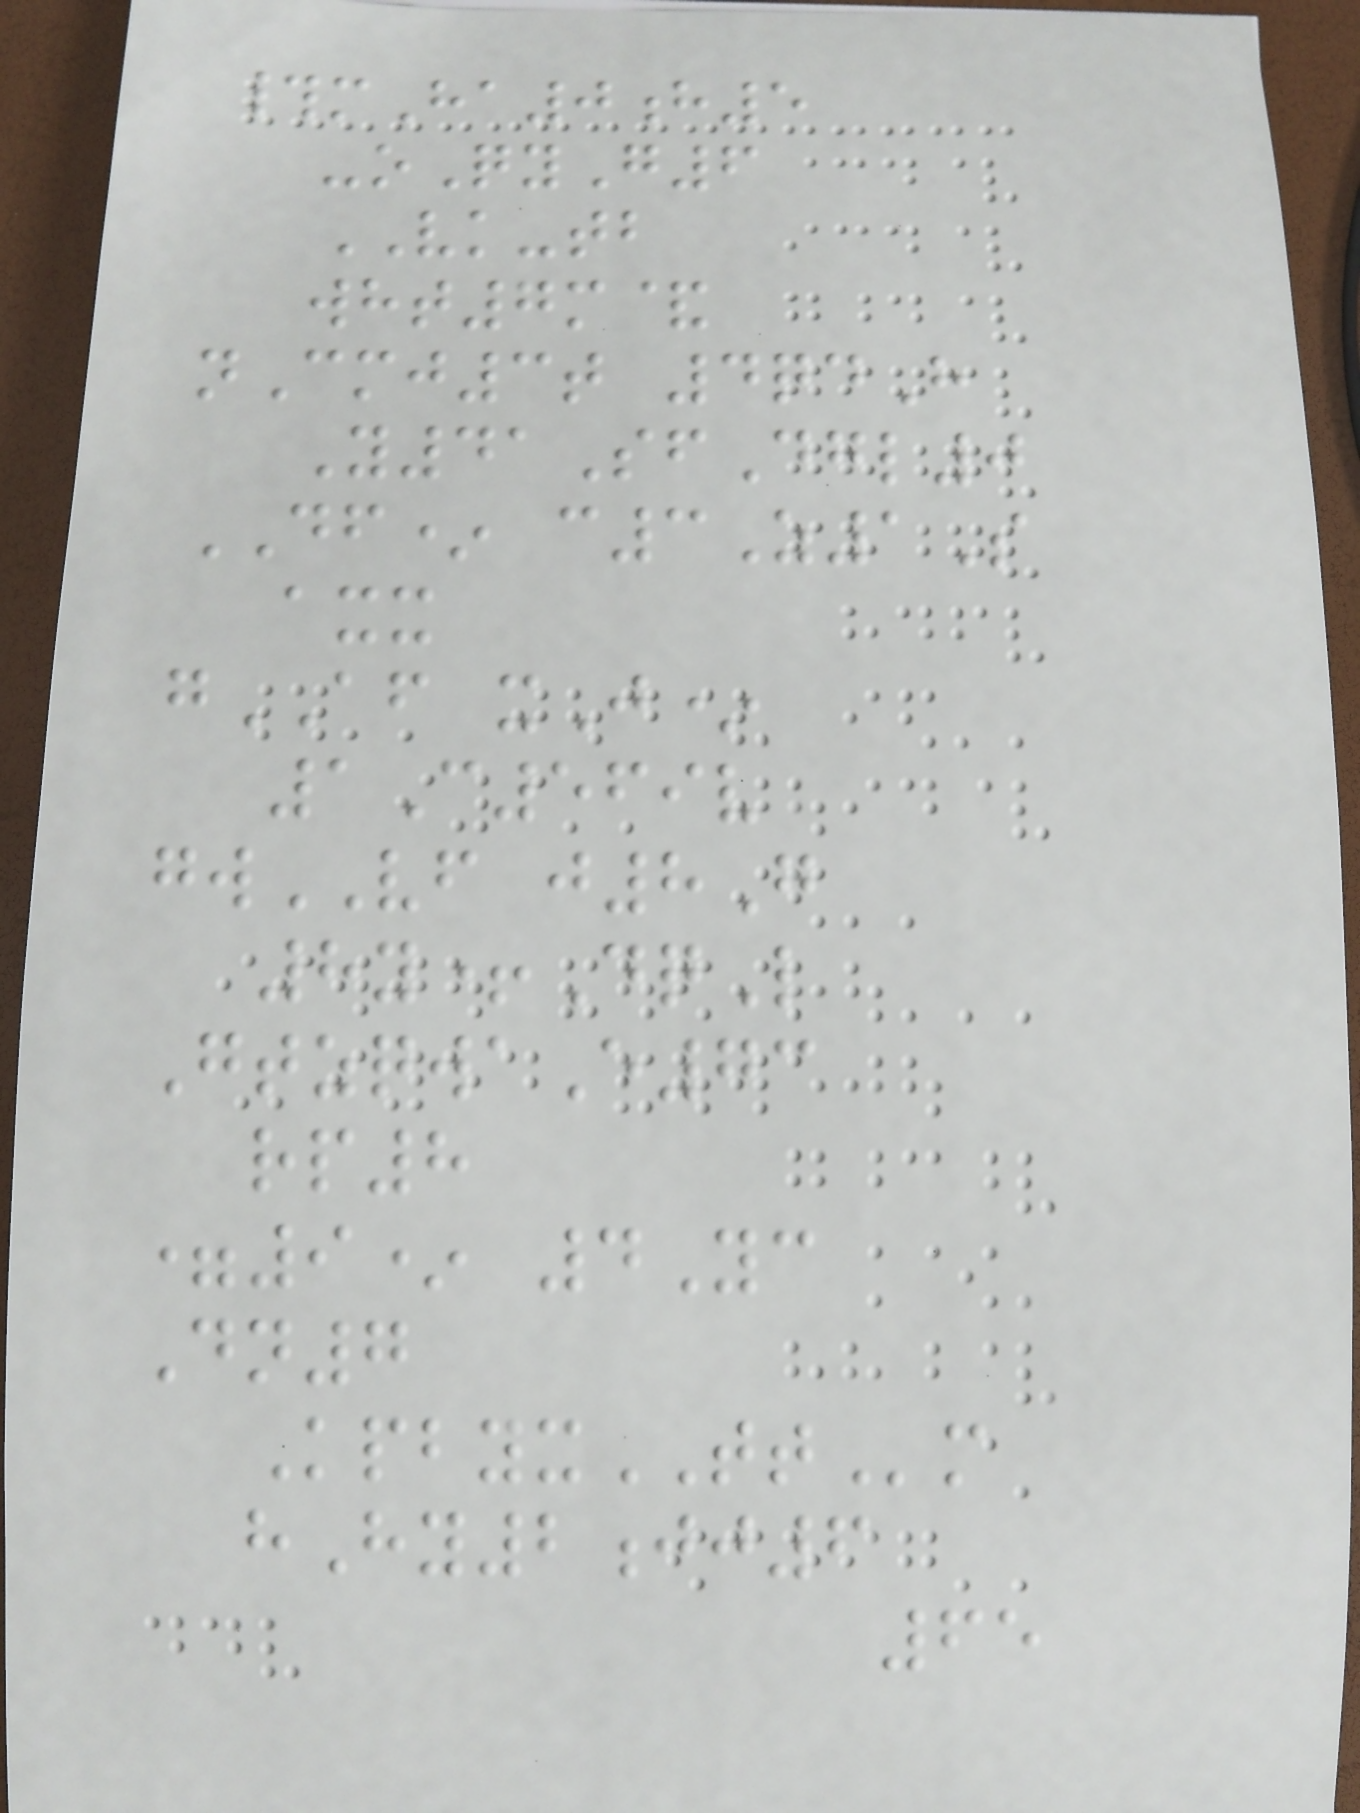#mHa0h5
-oQyG6
VK-tb
wht7m&
nCmj3t 4qdH
Y41SfDgl0
DF* c3Z1S
axx
gAF xJ*
1C569v
gwVF j8G
8y+DqL
GtzqwaE73
rp8
=9* 4Yc
Dn7
KpbyxTTm
hHy2jj6
65
